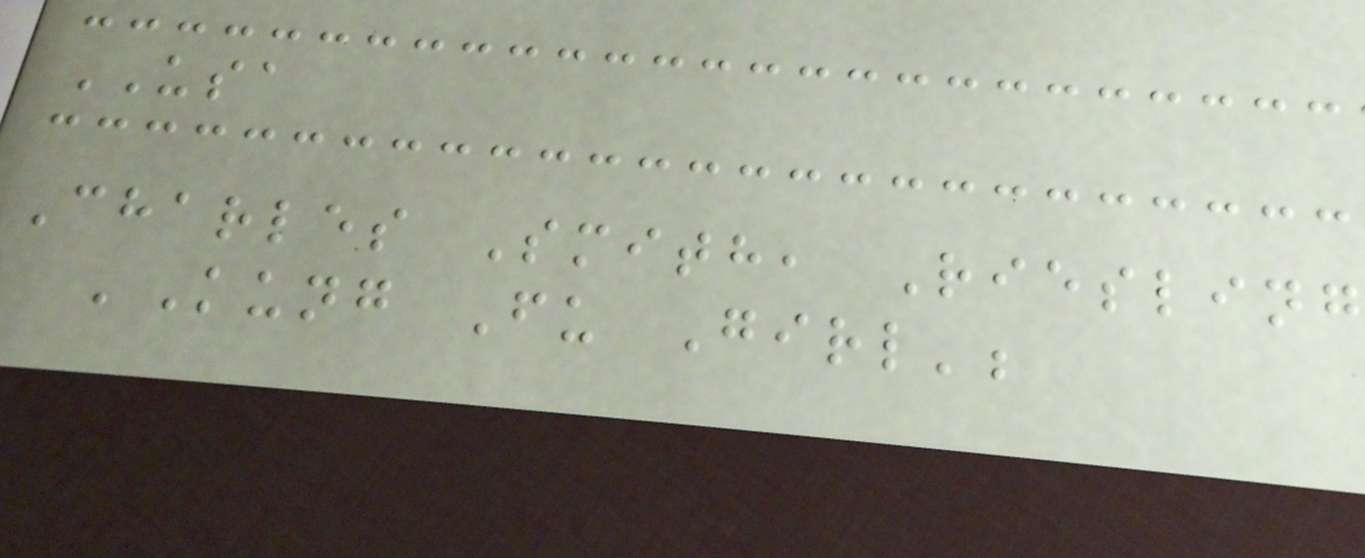USA
Charles Smith, Riesling
'Kung Fu Girl';
